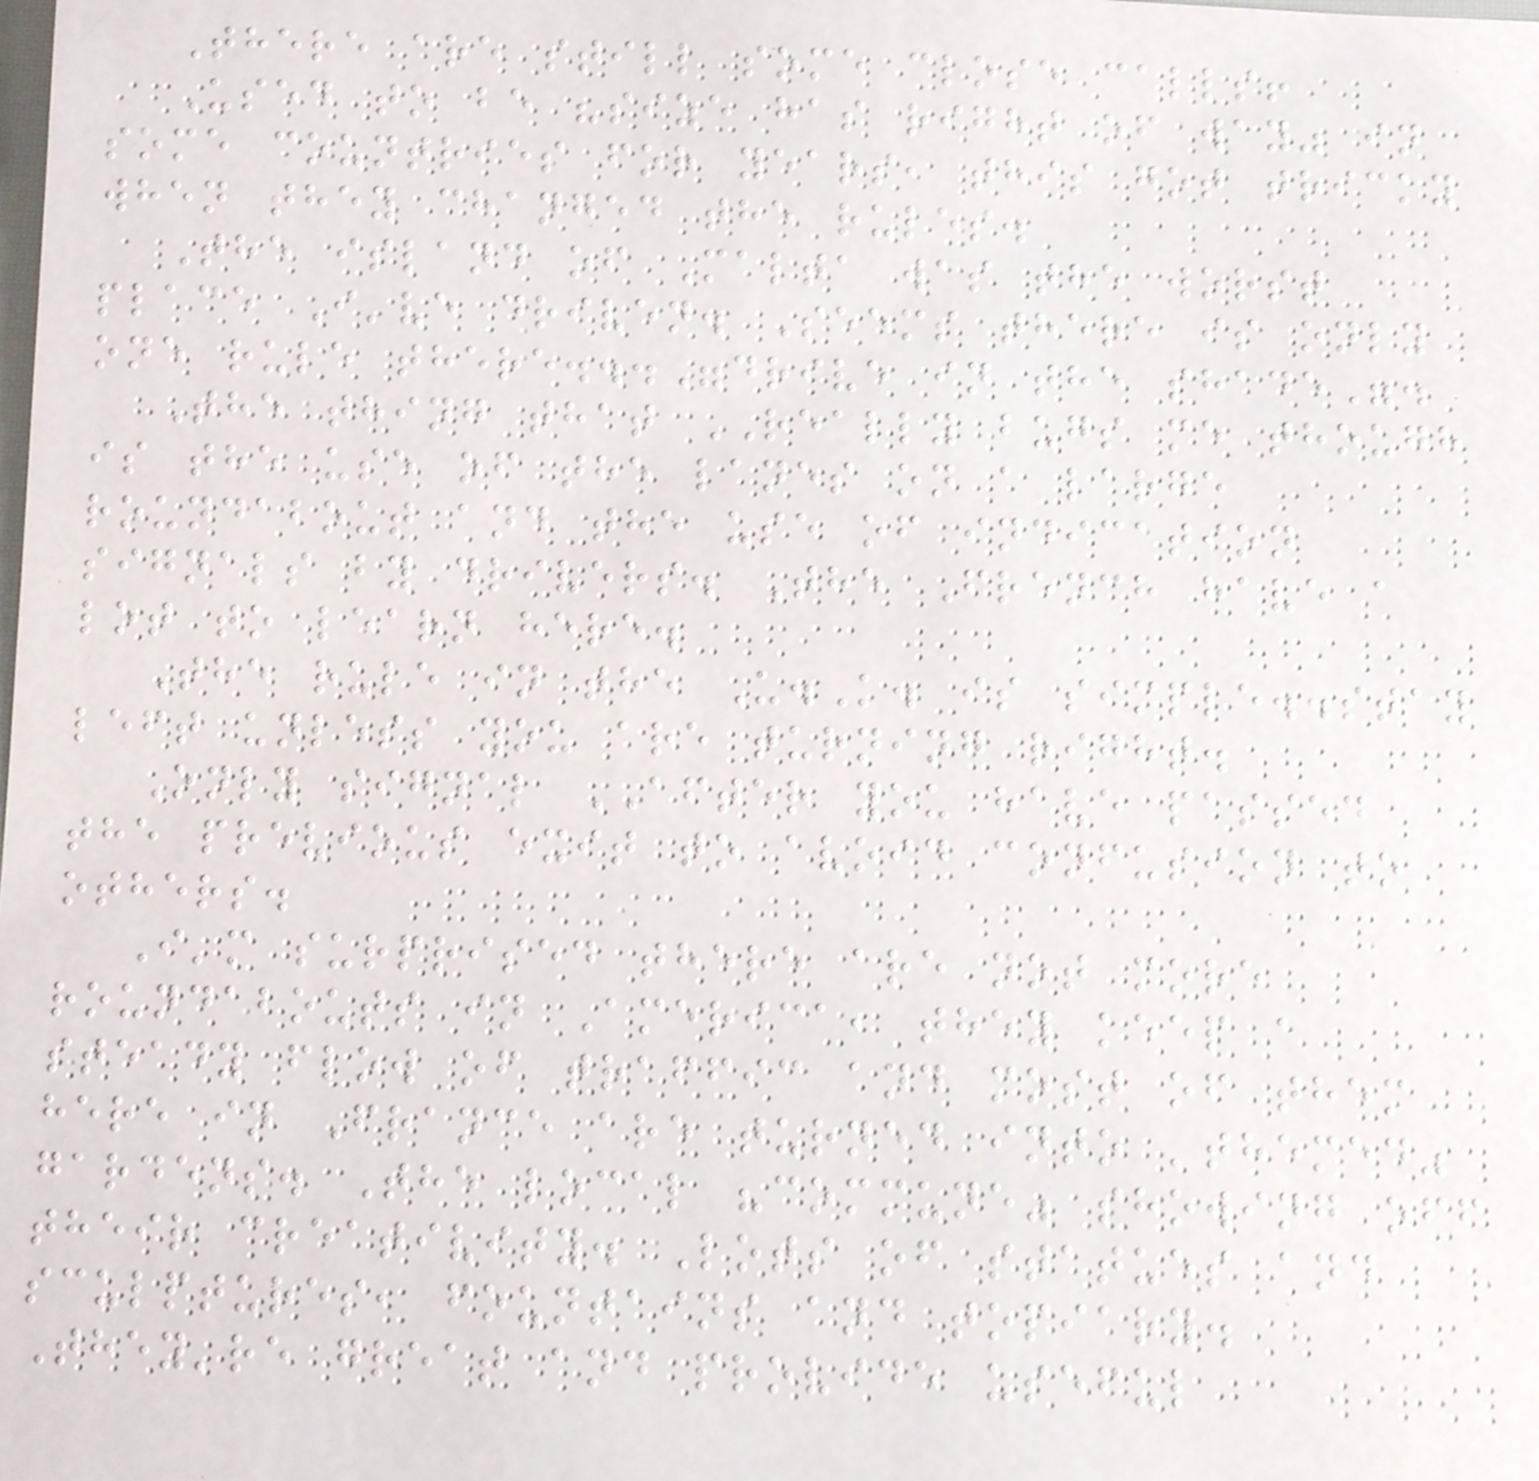There are still some close calls!
Used to be "size has right of way" in
some countries for years, this got tricky
when they changed the rules.
The island of Malta was the worst
place I've driven. Seems there is only
one rule there..."drive in the shade".
The thing that REALLY bugs me though
is the use of the lanes on a large
roundabout and the use of indication
signals by drivers. The French have a
lot to learn here.
The rule in the U.K. is simple..stay
left unless you are turning right.
Only signal AFTER you have passed
the previous exit to avoid confusion to
others.
I'm surprised there are not more
roundabouts in America, they keep a
steady flow of traffic and most of them
here in France are turned into 'themed"
gardens. The local "commune" showing off
their creativity. Lots of statues and
sculptures, fountains and topiary.
They're great and provide useful
